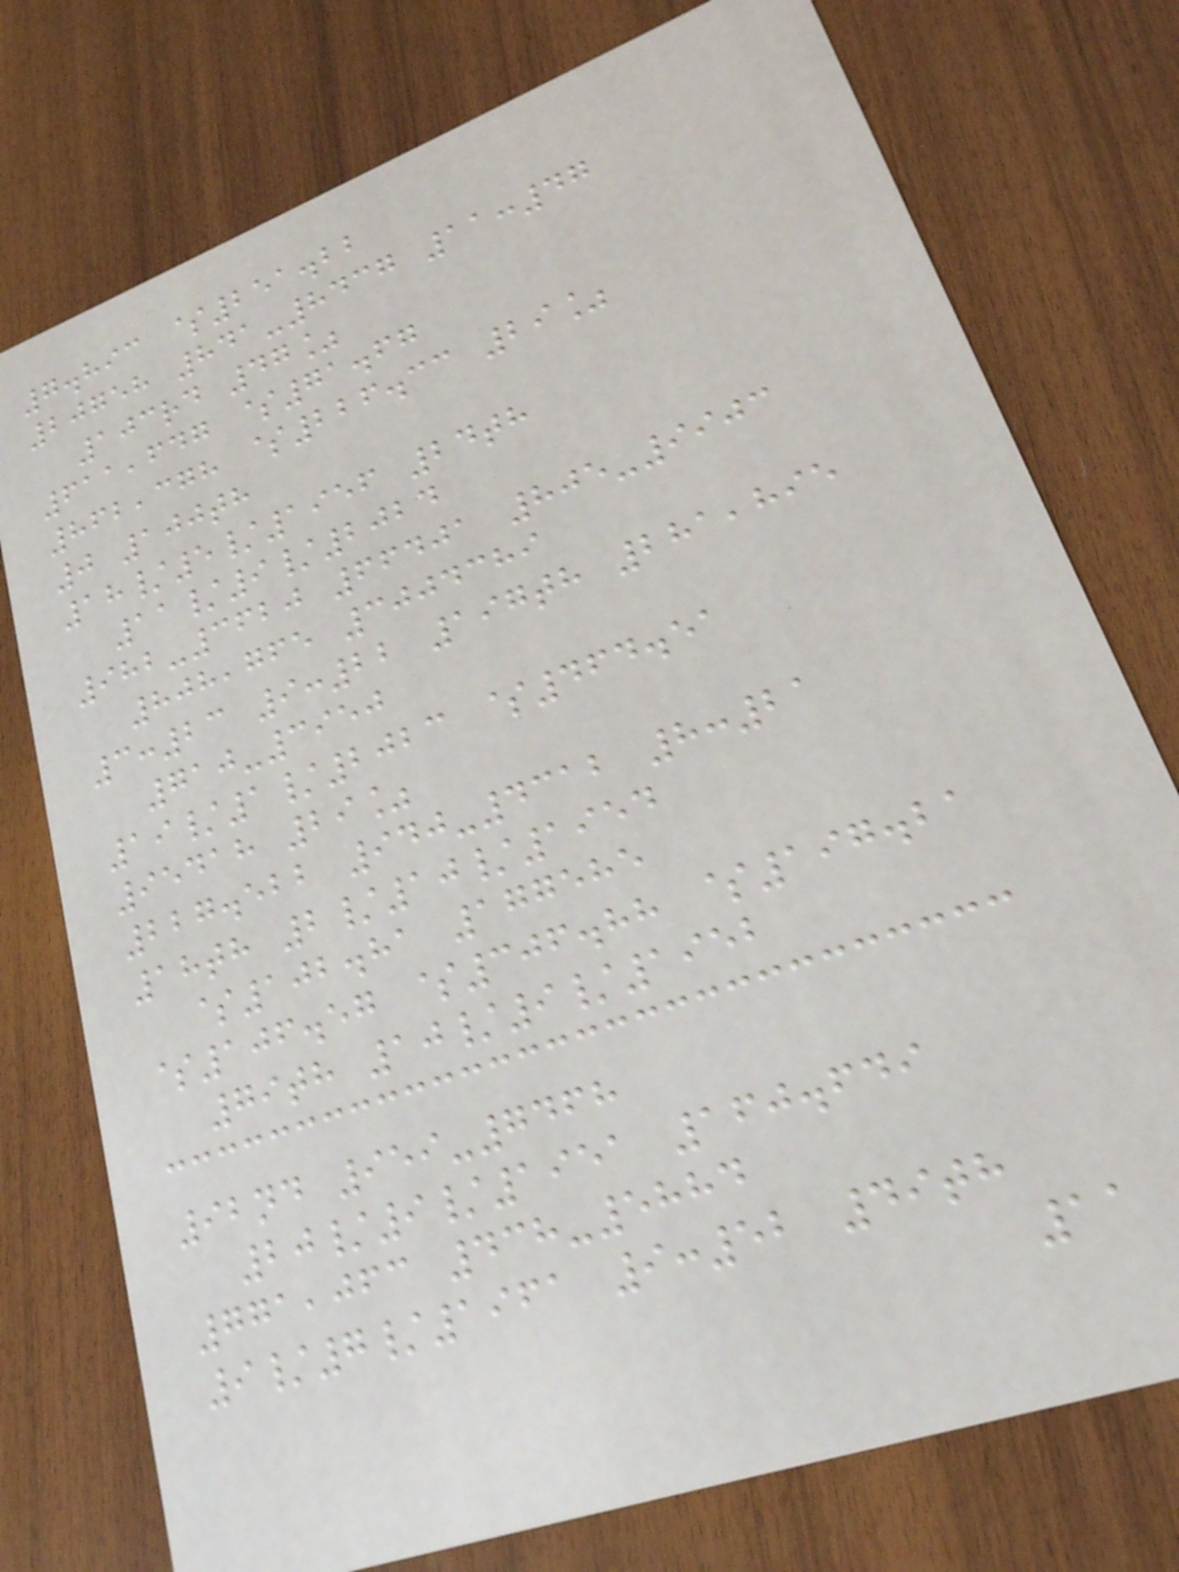7.893 $251.22
20758 841-8437 11:47
103rd 47%
611,647 $71.67
862,378 $226.33 29%
0 100th
18/5/1956 24th
11/9/2024
982-3620 66401 805-9903
808,765 3004389
3:23 9:22 197th 281,895
710-3950
19/1/2023 $464.51
95418 29%
227.522 940-4312 8:21
18th 2/10/1954
$102.81 177585
$106.57 $306.88 $197.21
79th 10/9/1952
92nd 959-7468
20/9/1951 160.649
771,063 438-5884
9/7/1961 9:52 49th
11
